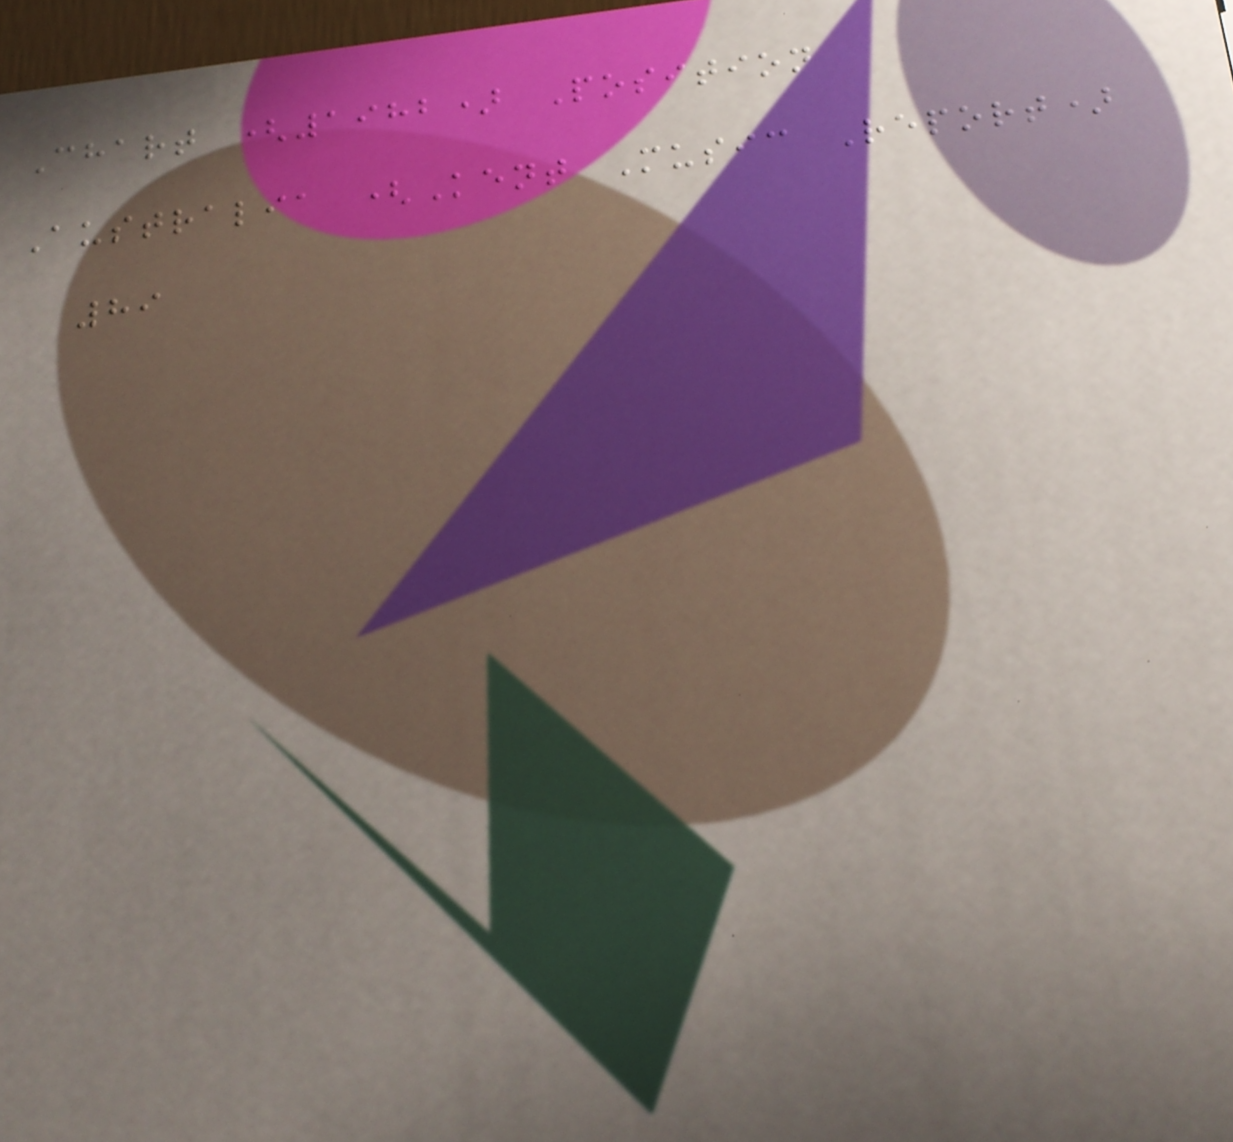Chart (1982) Position
Australia (Kent Music Report)
89
